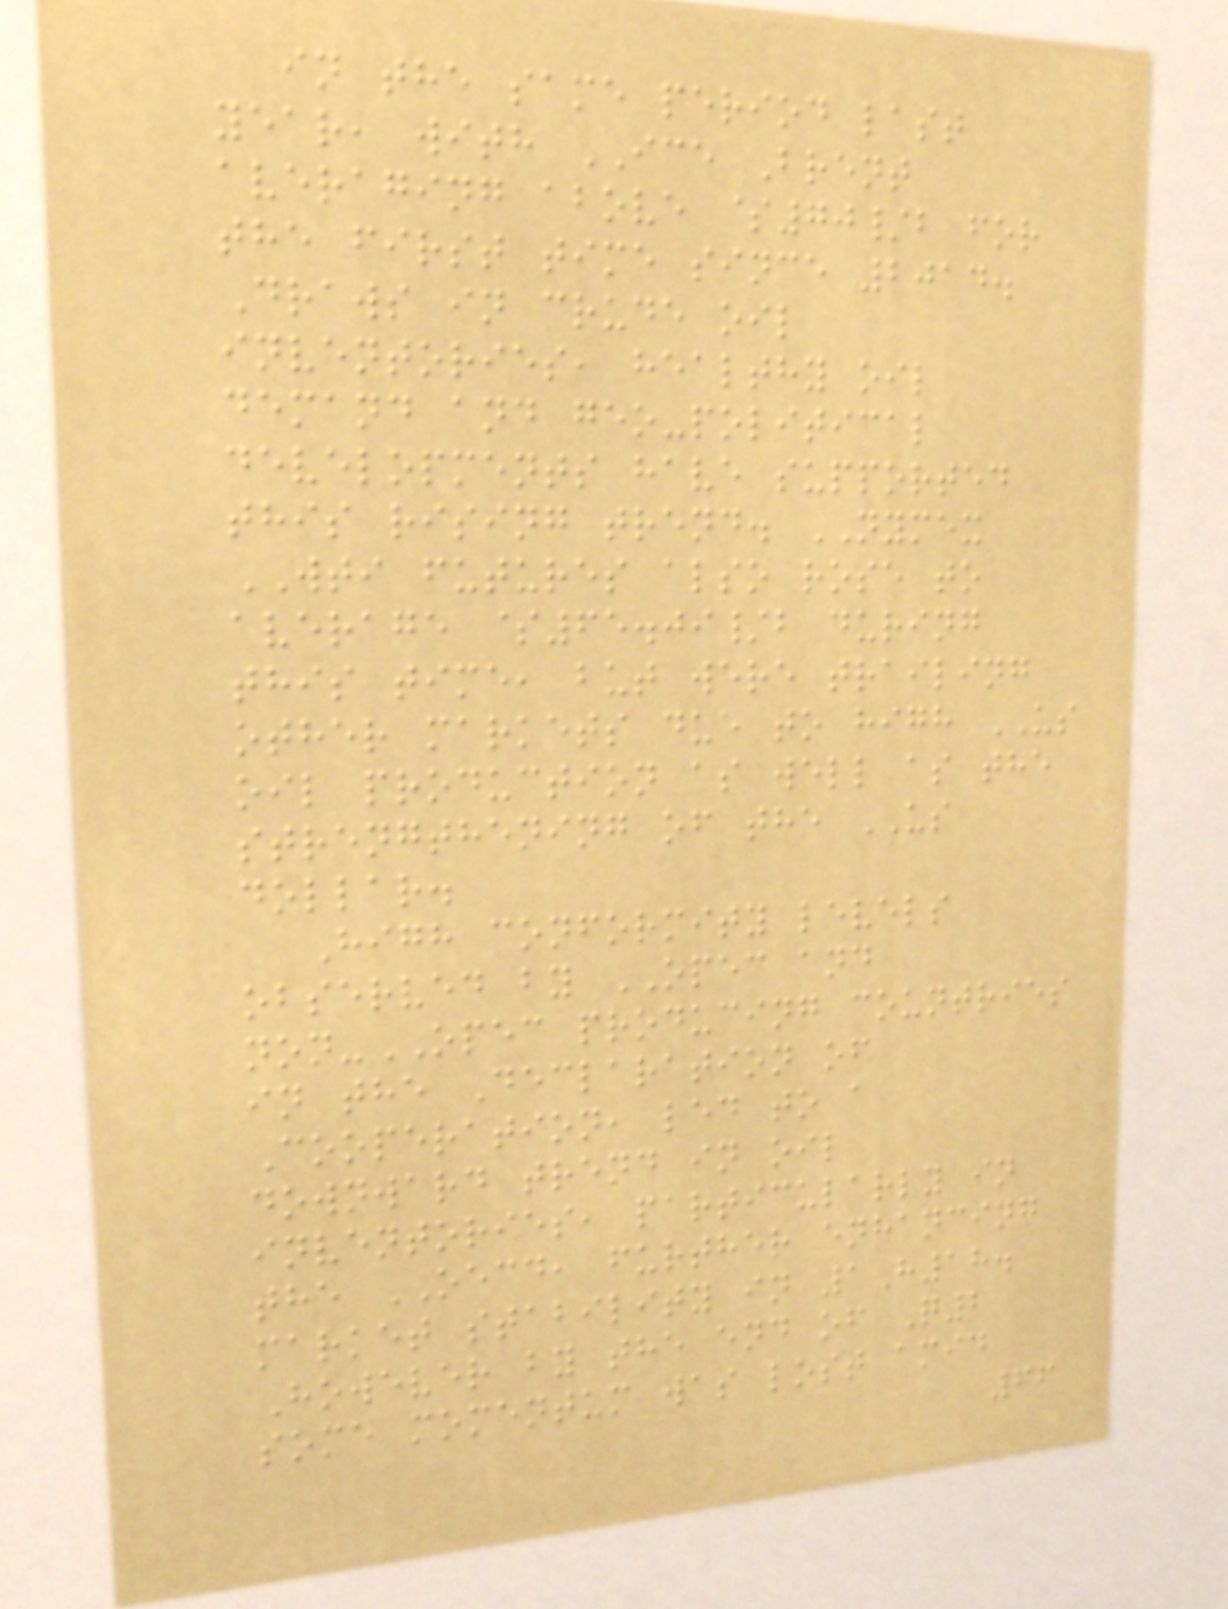in the same period last
year, with ICE Brent
averaging above $70/b for
the first time since 2014.
Draws in crude oil
inventories, healthy oil
demand and geo-political
developments have supported
this rising trend. NYMEX
WTI futures also rose to
average $65.09/b during
this time, but were trailing
other markets due to high US
oil production as well as the
strengthening of the US
dollar.
High conformity levels
observed by OPEC and
non-OPEC producing countries
in the Declaration of
Cooperation, led to a
downward trend in oil
inventories, particularly in
the OECD, further enhancing
market stability in 1H18.
However by the end of Q2
some momentum was lost amid
66
